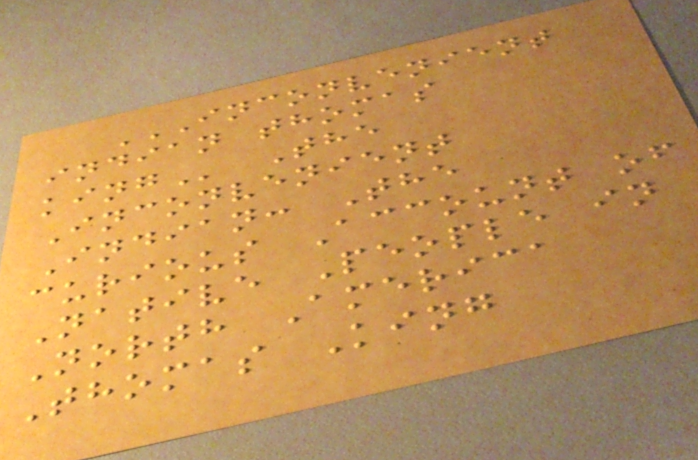INCONVENIENT
INDIAN THOMAS
KING The
Inconvenient
Indian: The
curious Account of
Native People in
North America
Thomas King
